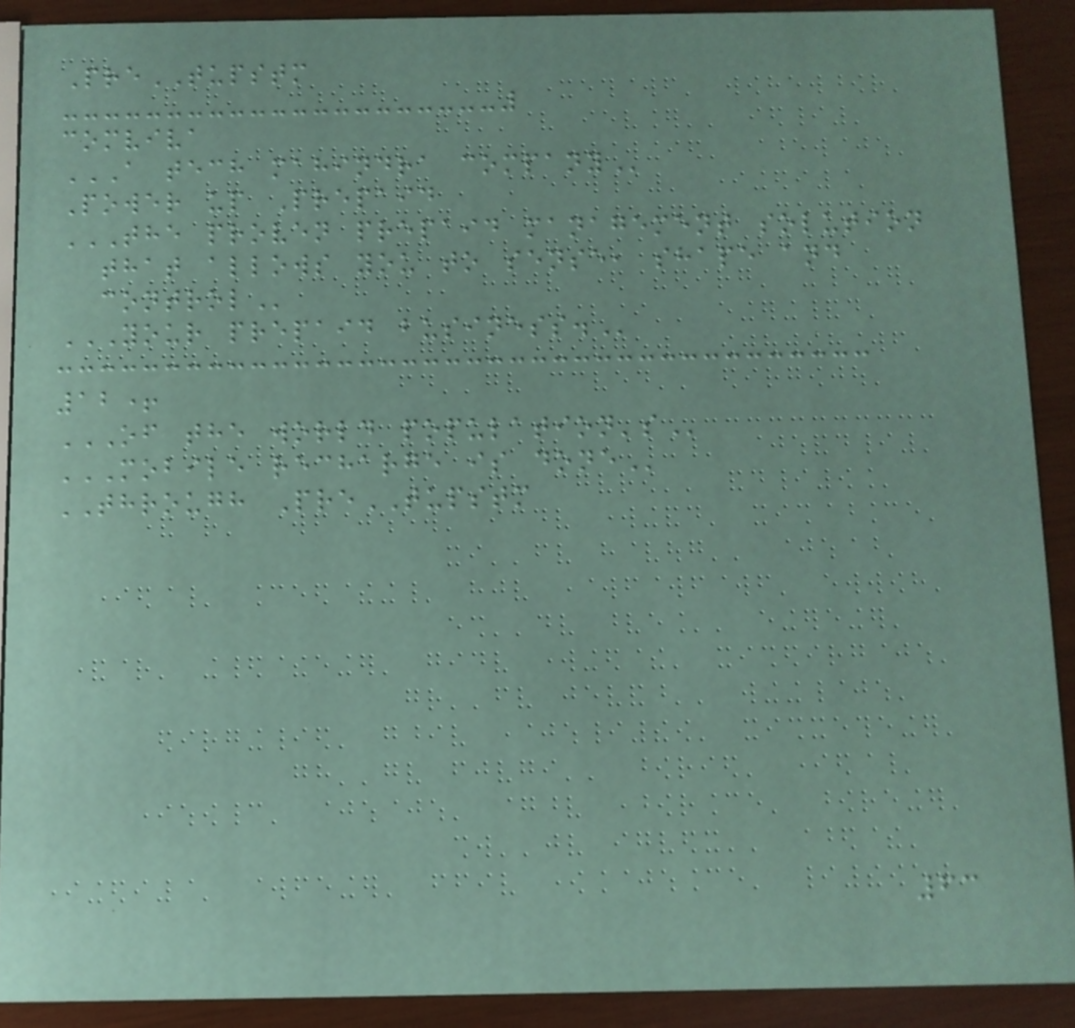PreTUPSTM
comviva
A TECH MAHINDRA COMPANY
Power up Prepaid
THE PROVEN PREPAID MANAGEMENT SOLUTION
THAT ALLOWS YOU TO SENSE, SHAPE AND
CONTROL
YOUR PREPAID BUSINESS.
12+
OF THE WORLD POPULATION'S
MOBILE RECHARGE IS DONE
THROUGH PreTUPSTM
63
